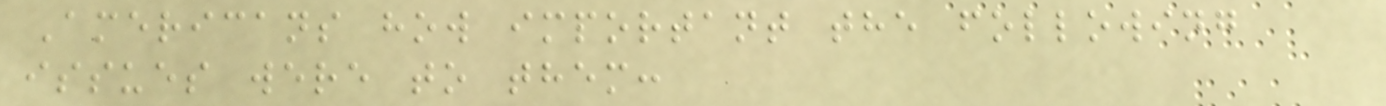Americans how important the following
issues were to them:
